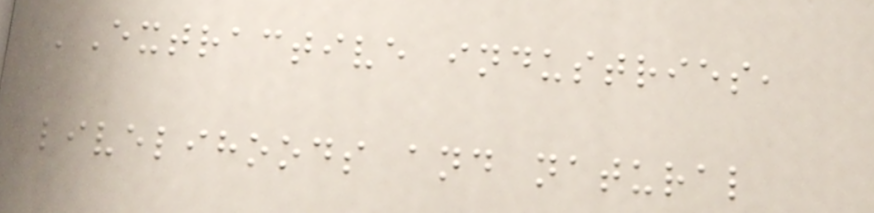'Extractive industries,
livelihoods and natural
